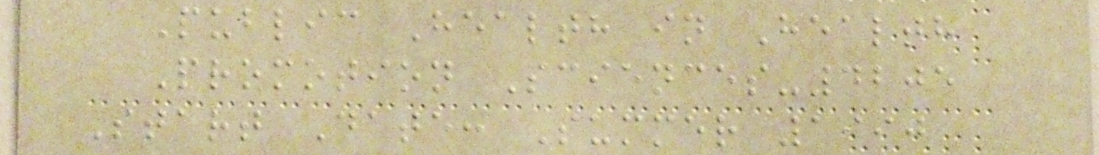Public Health in Health
Promotion Sciences-4205
Start Date: Summer 1990
